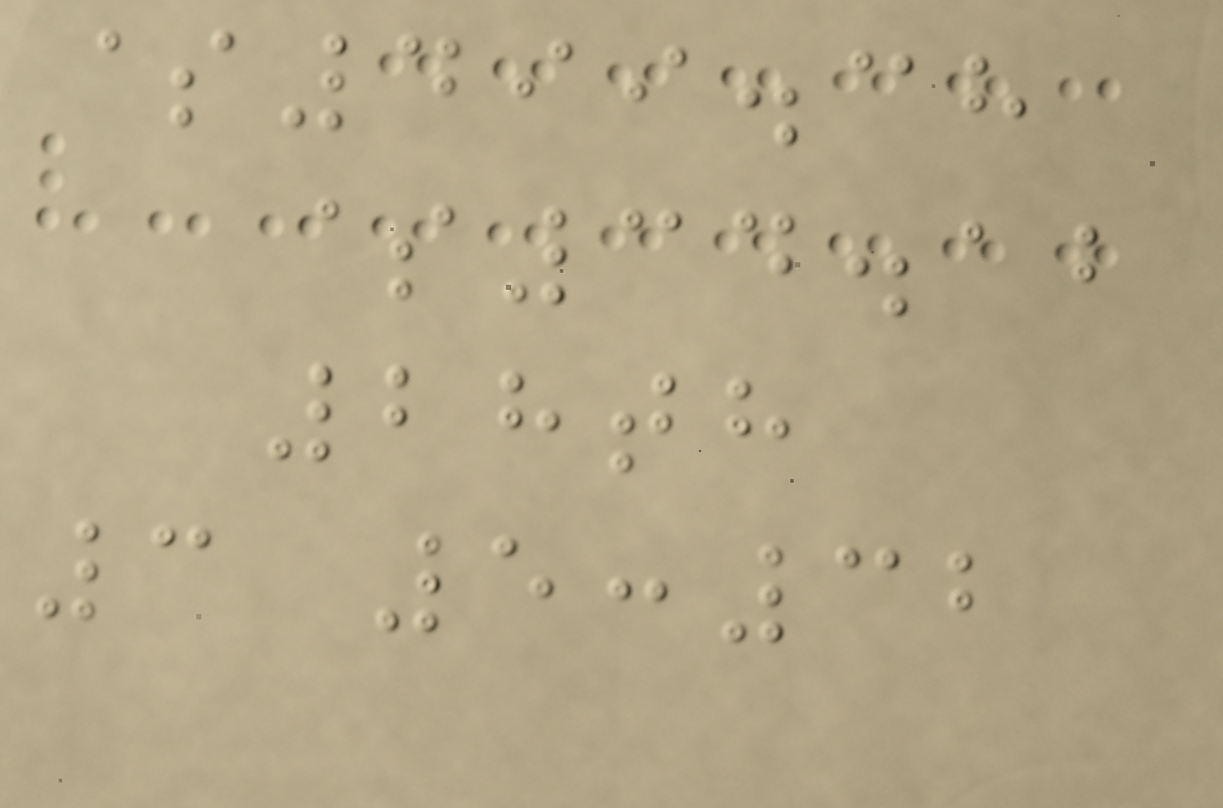$499.38
$34.12
28th
3 5:32
